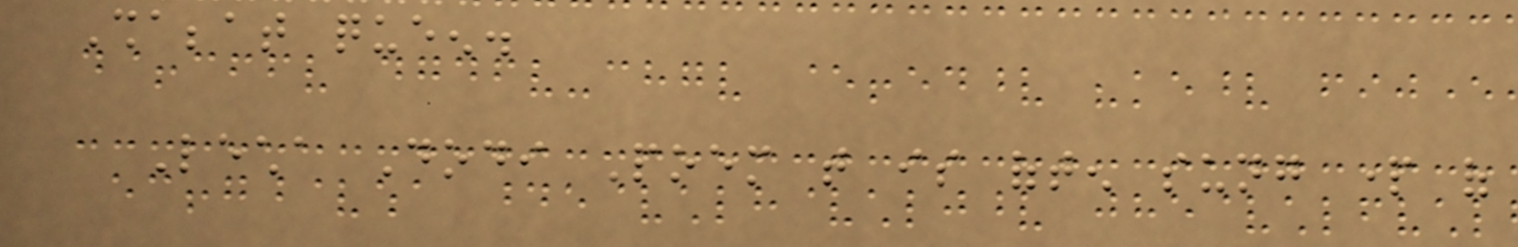Shabbat queen.
Lecha Dodi Poem that is often sung part of
